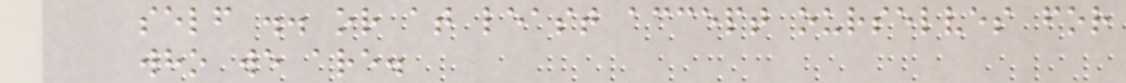self .. or at least accept ourselves for
who we are.
